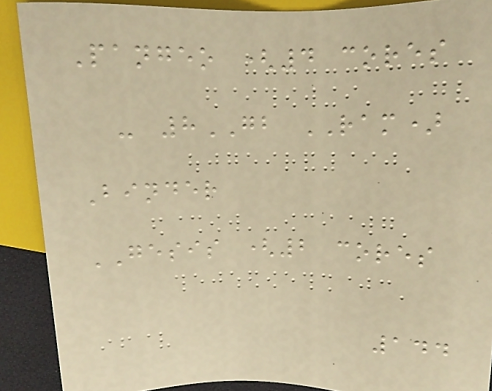Pangeo (4 cores
- 8GB RAM)
Binder
GESIS (2 cores
144
